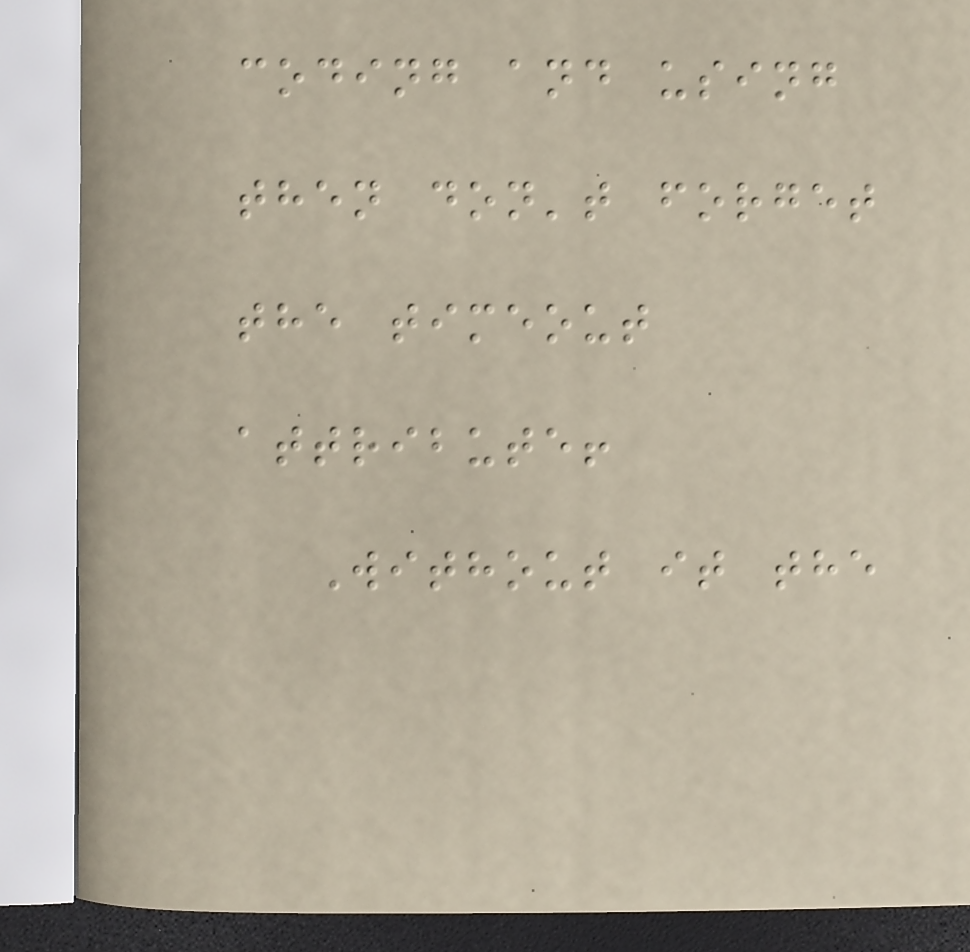coding and using
then don't forget
the timeout
attribute!
Without it the
